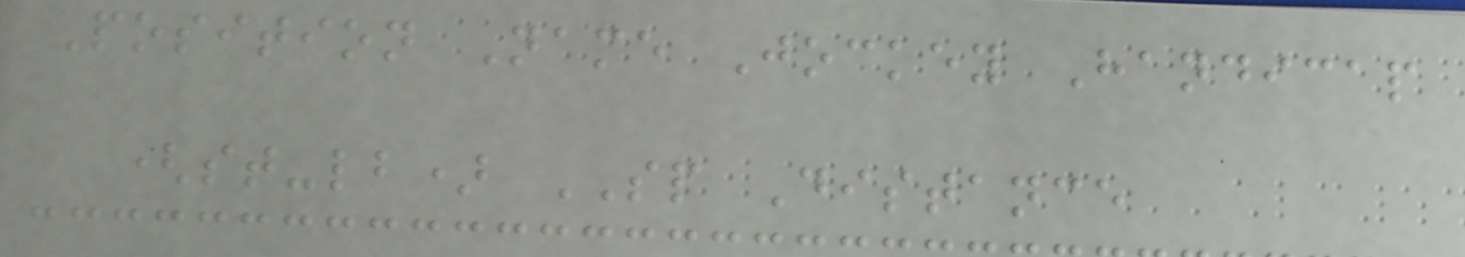Position Name Jockey Handicap
(st-lb) SP Distance
